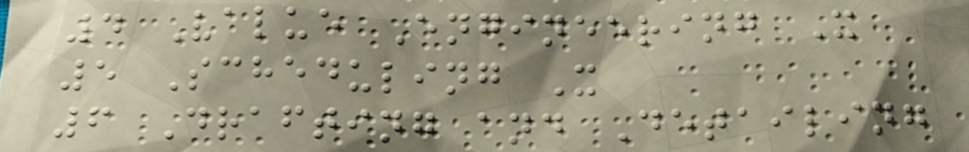4 Value Engineering X
5 Scheduling X
6 Drafting and Detailing
